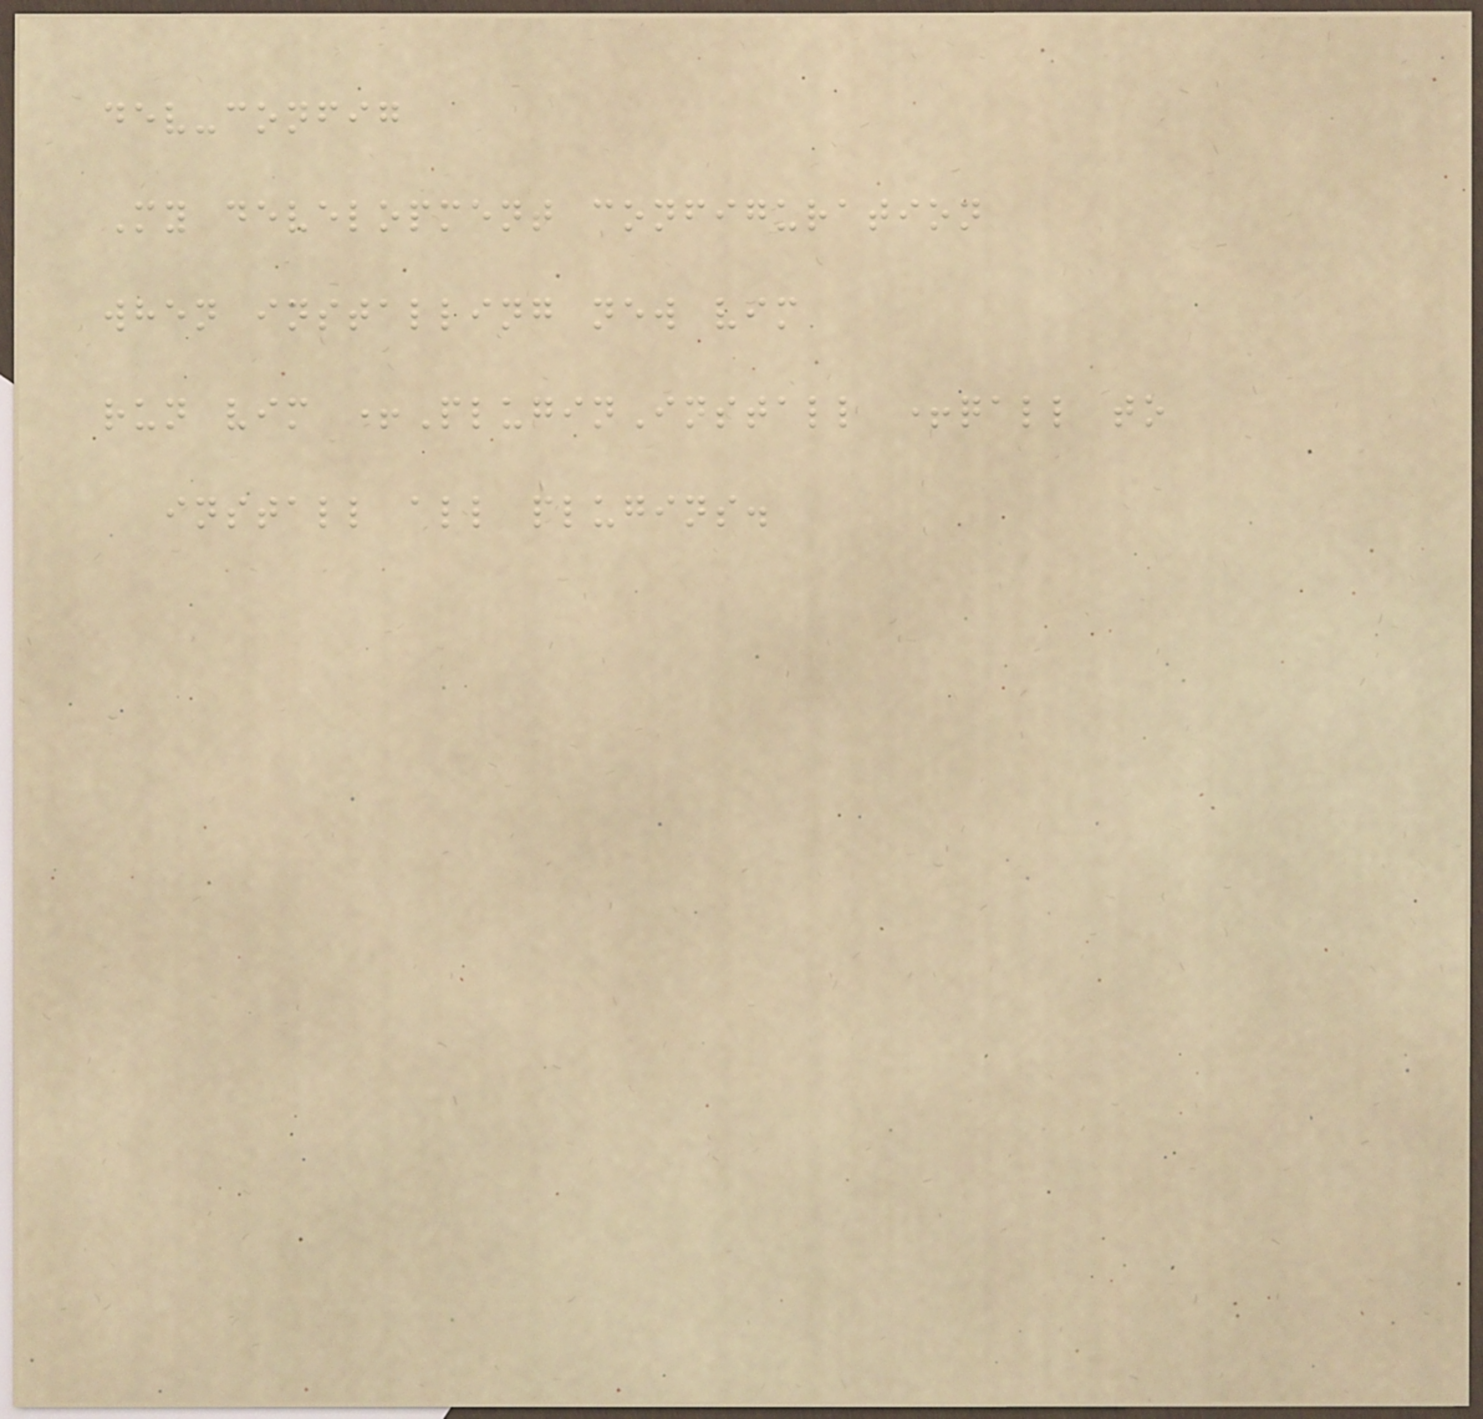dev-config
My development configuration
when installing new vim
run vim +PluginInstall +qall to
install all plugins.
